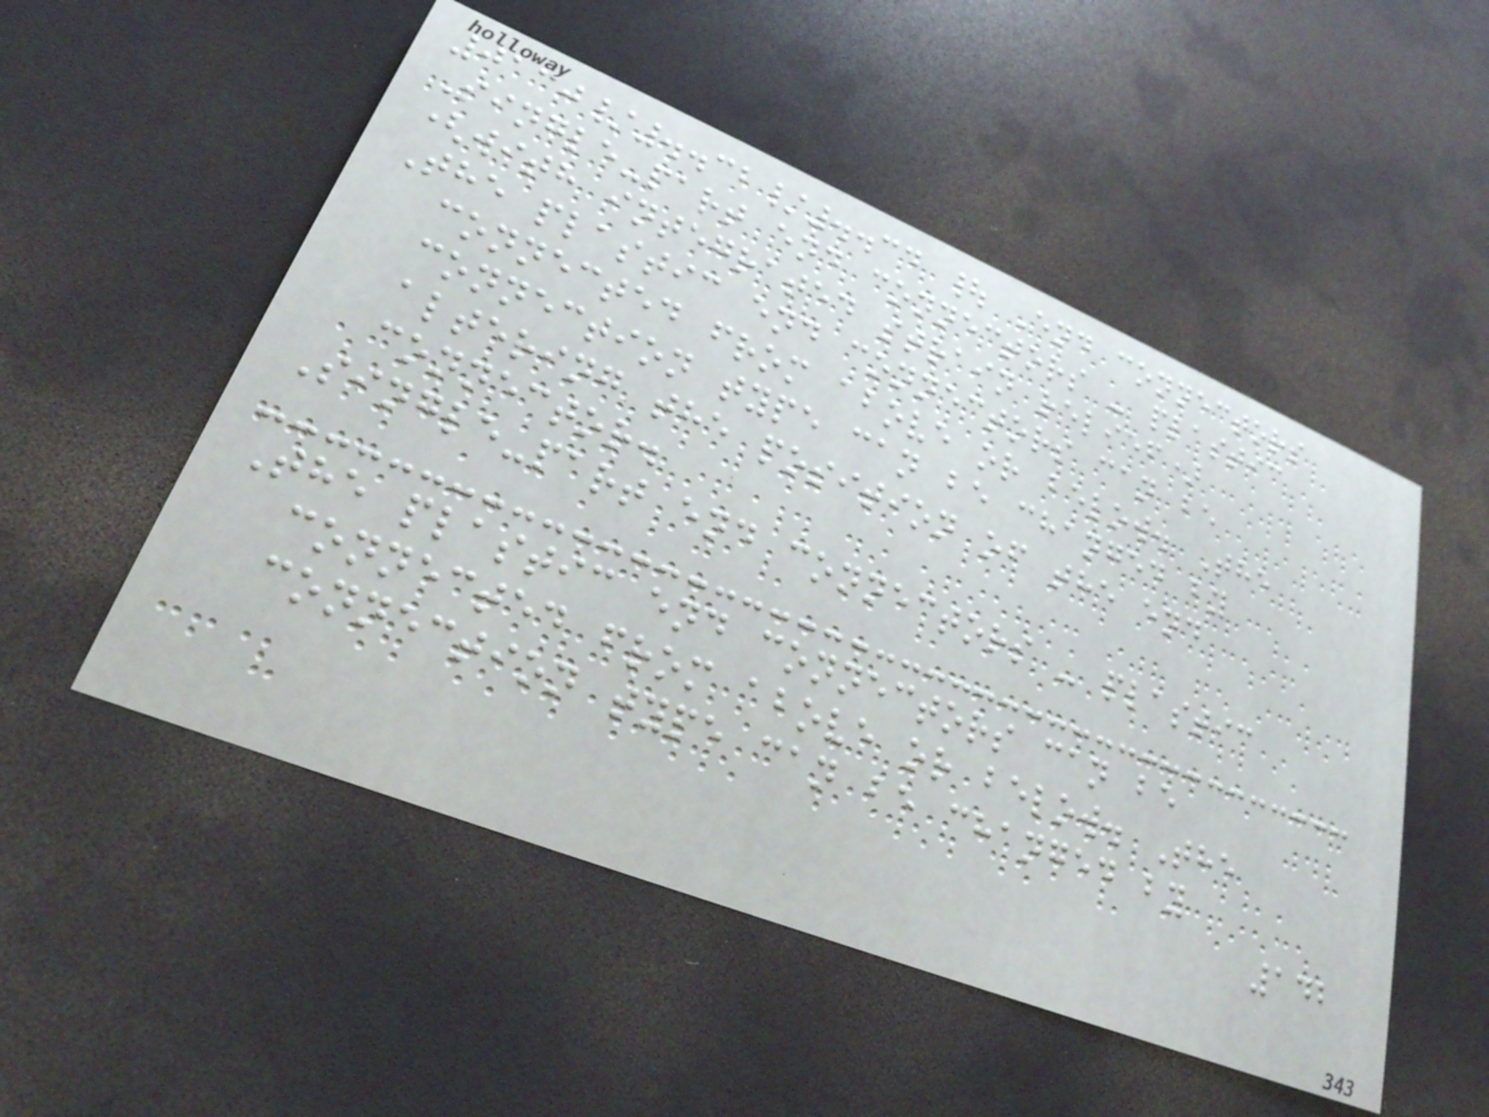0130/..32/..34 | End connectors
Single-part end connectors - plastic
(with integrated strain relief)
The plastic end connectors can be
connected from above or below. The
connection type can be changed by
altering the position of the end
connector.
Single-part end connectors - plastic
The plastic end connectors can be
connected from above or below. The
connection type can be changed by
142
